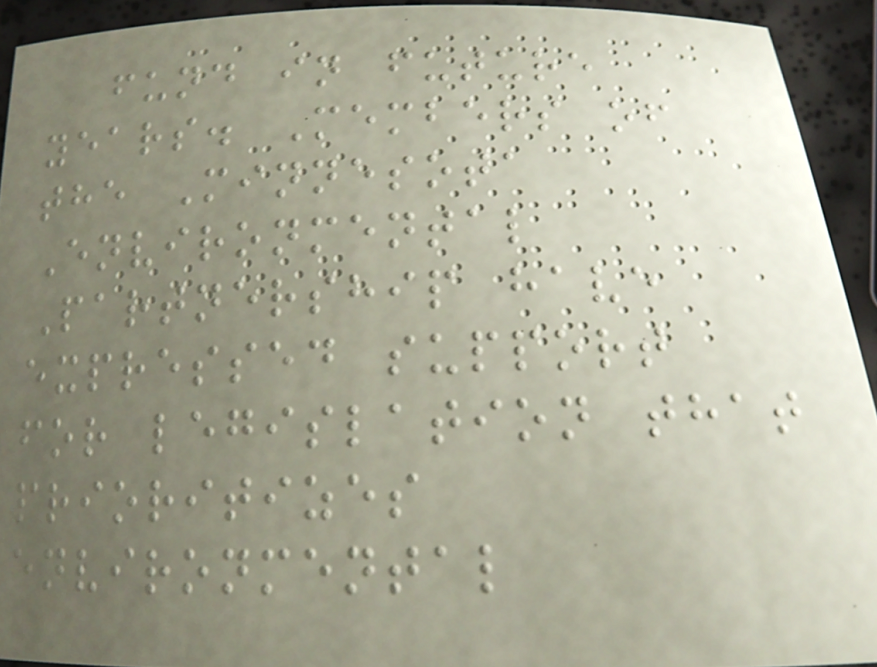fund in future
years. Members of
the Minnesota
Environmental
Partnership have
expressed support
for legislation that
prioritizes
environmental
